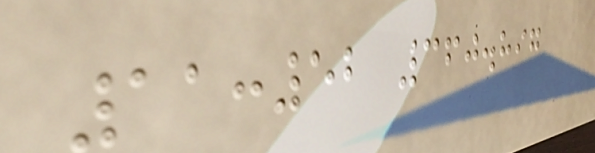11:52 360.897
